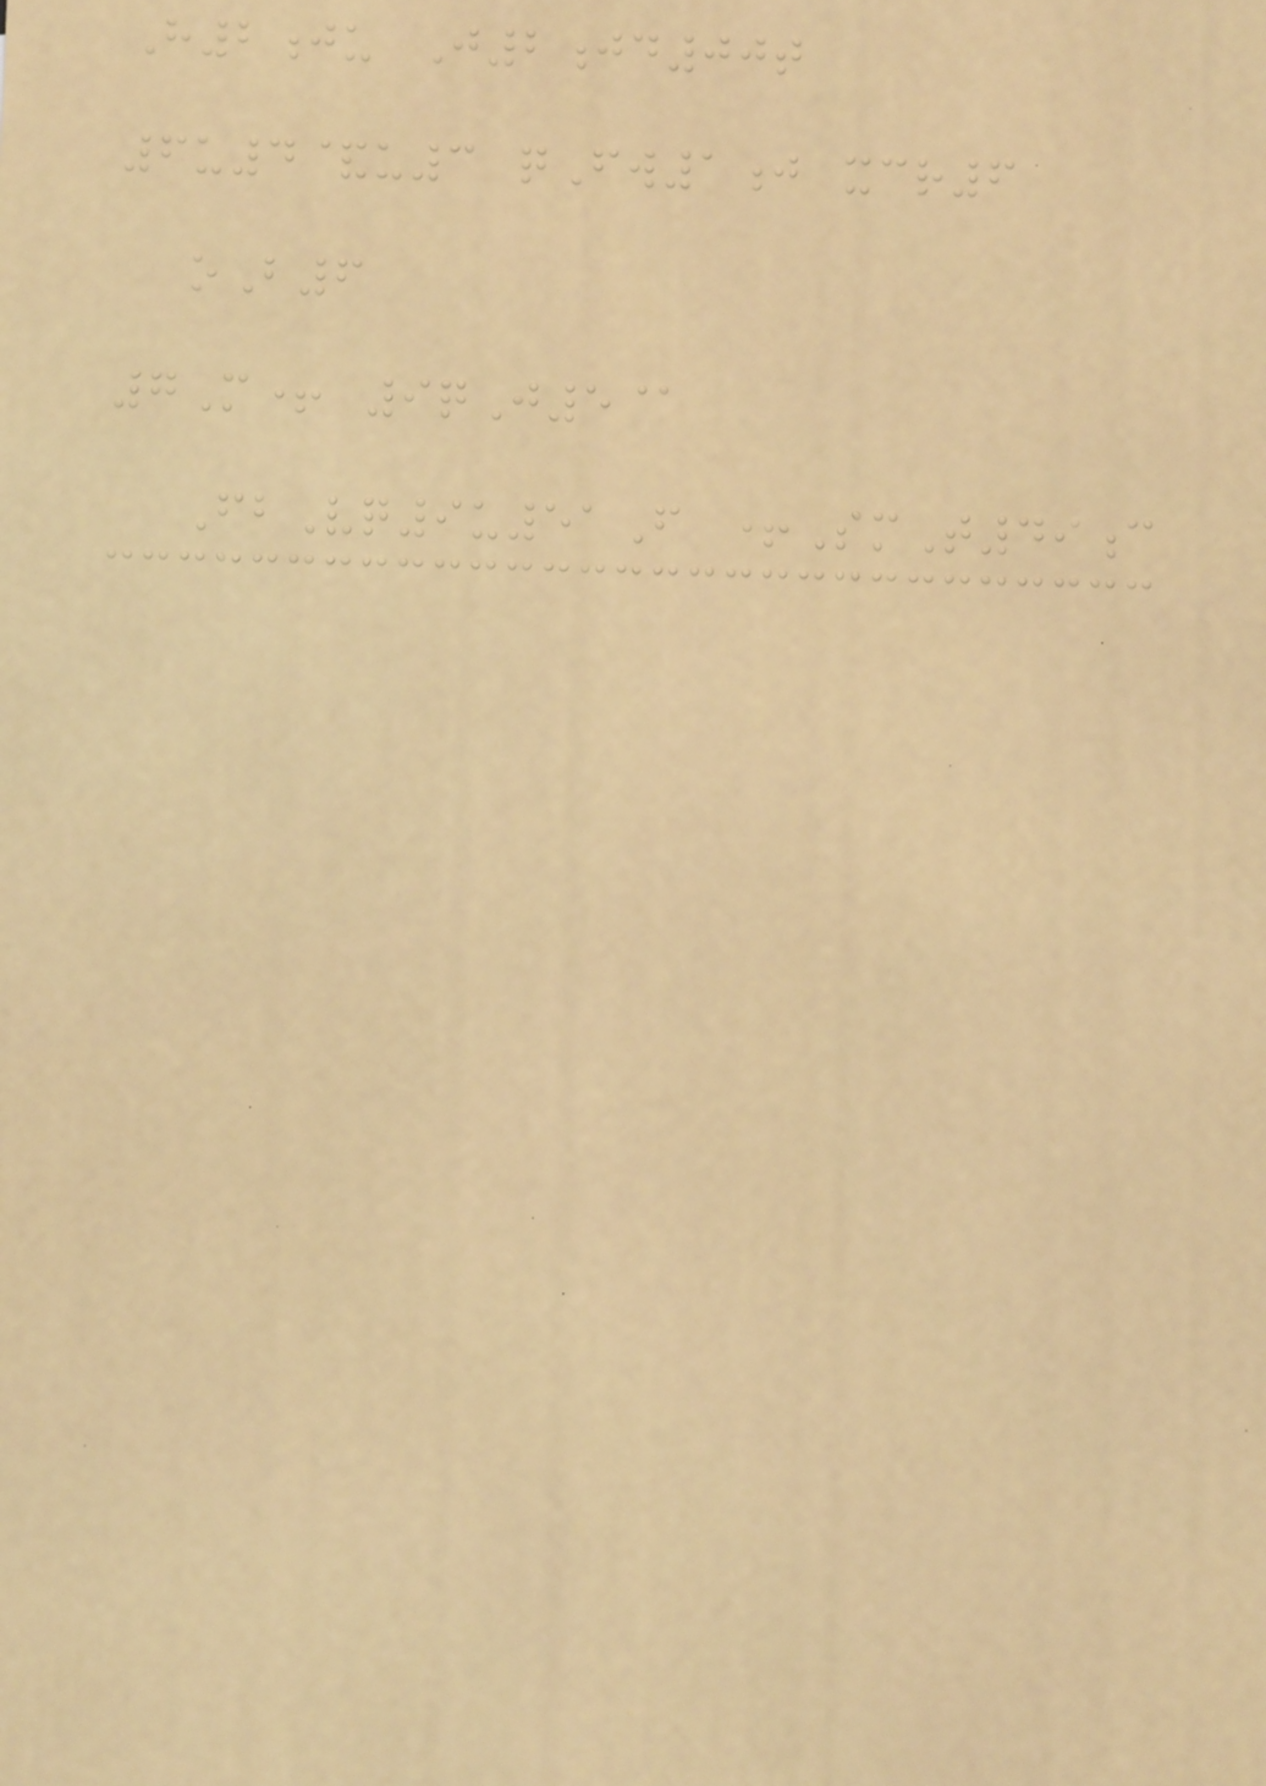H2ju J2jd00t
6u4&u3 qFw1j xcr6
oB6
7M+ 9qJ5@
FbVq9u51F +SmT49c
